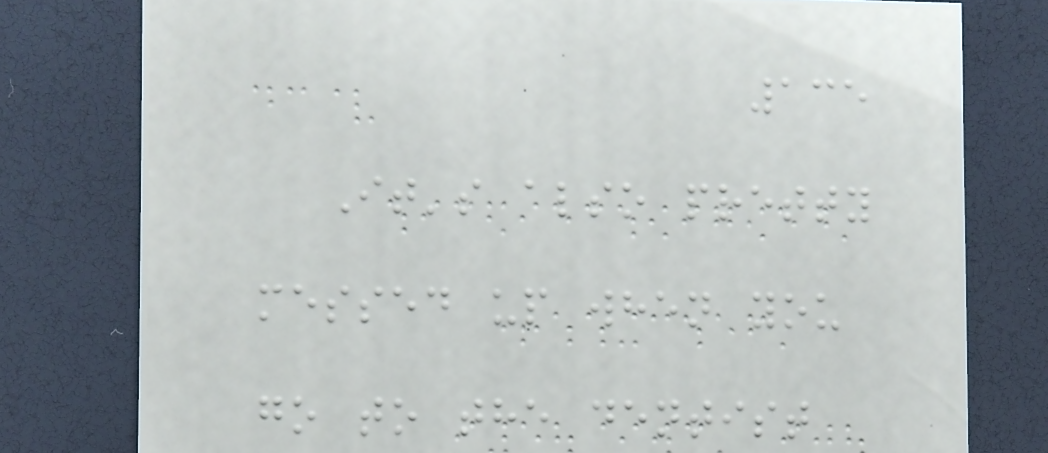135
It's also pretty
messed up when you
go to the dentist
